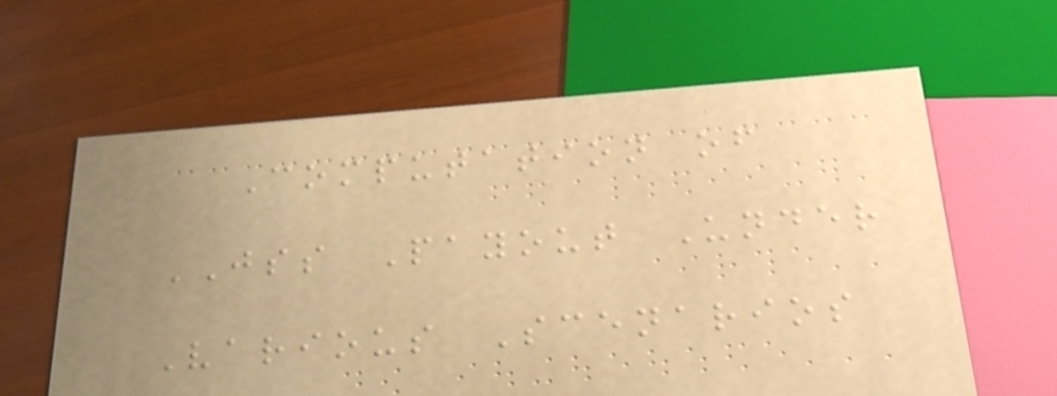Computation of
JSS Payout Under
Various Scenarios
